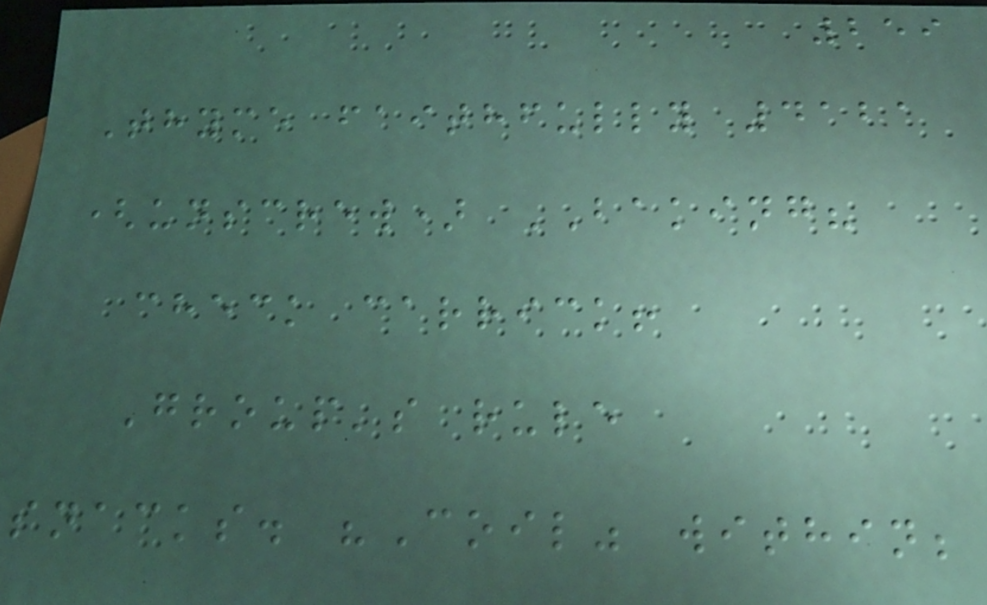259
Thyme faithfully 4121
(unscrew) BAKING?
check carrick!
Group's rule
snacks. "Coil" within;
